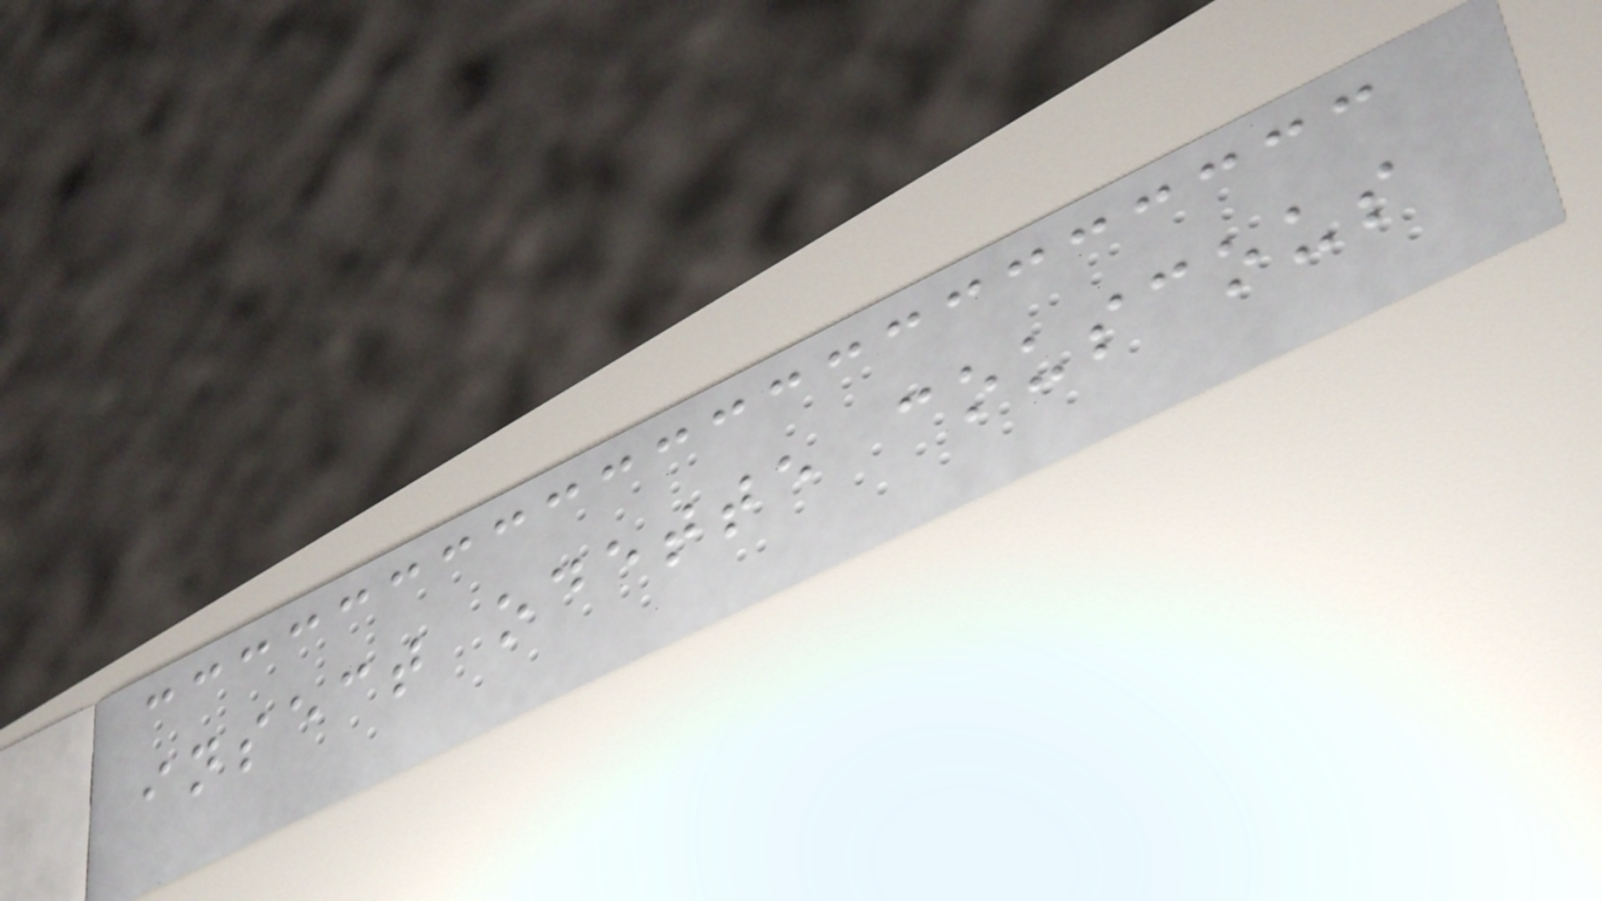insect odette couscous
